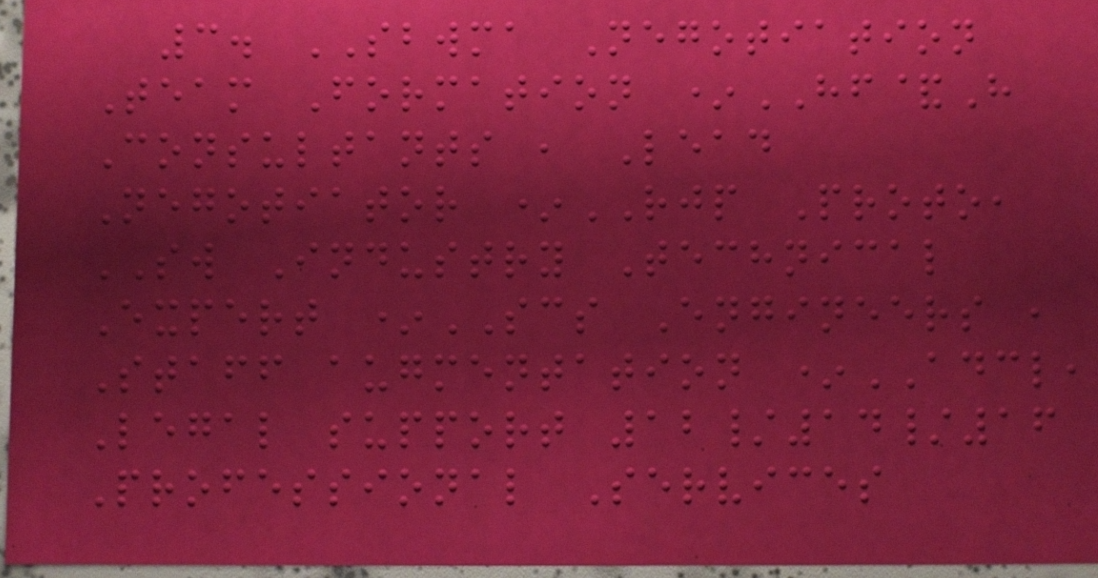3. SBWMA Negotiation
Team Formation *HF&H
Consultants , Lead
Negotiator *RJP Proto,
SW Industry Technical
Expert *SCS Engineers ,
Staff augmentation *ADCL,
Legal support 12/14/16
Professional Services
